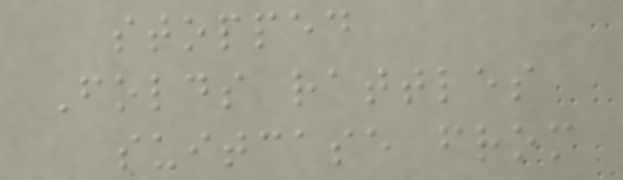stopped
Folds rattles
suitcase from
